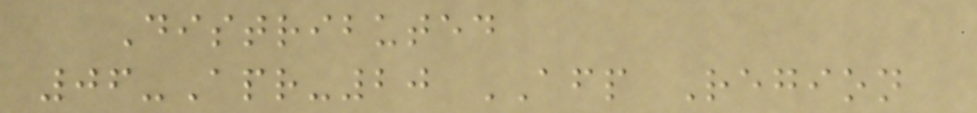Distributed
06-Apr-20 AFP Region
